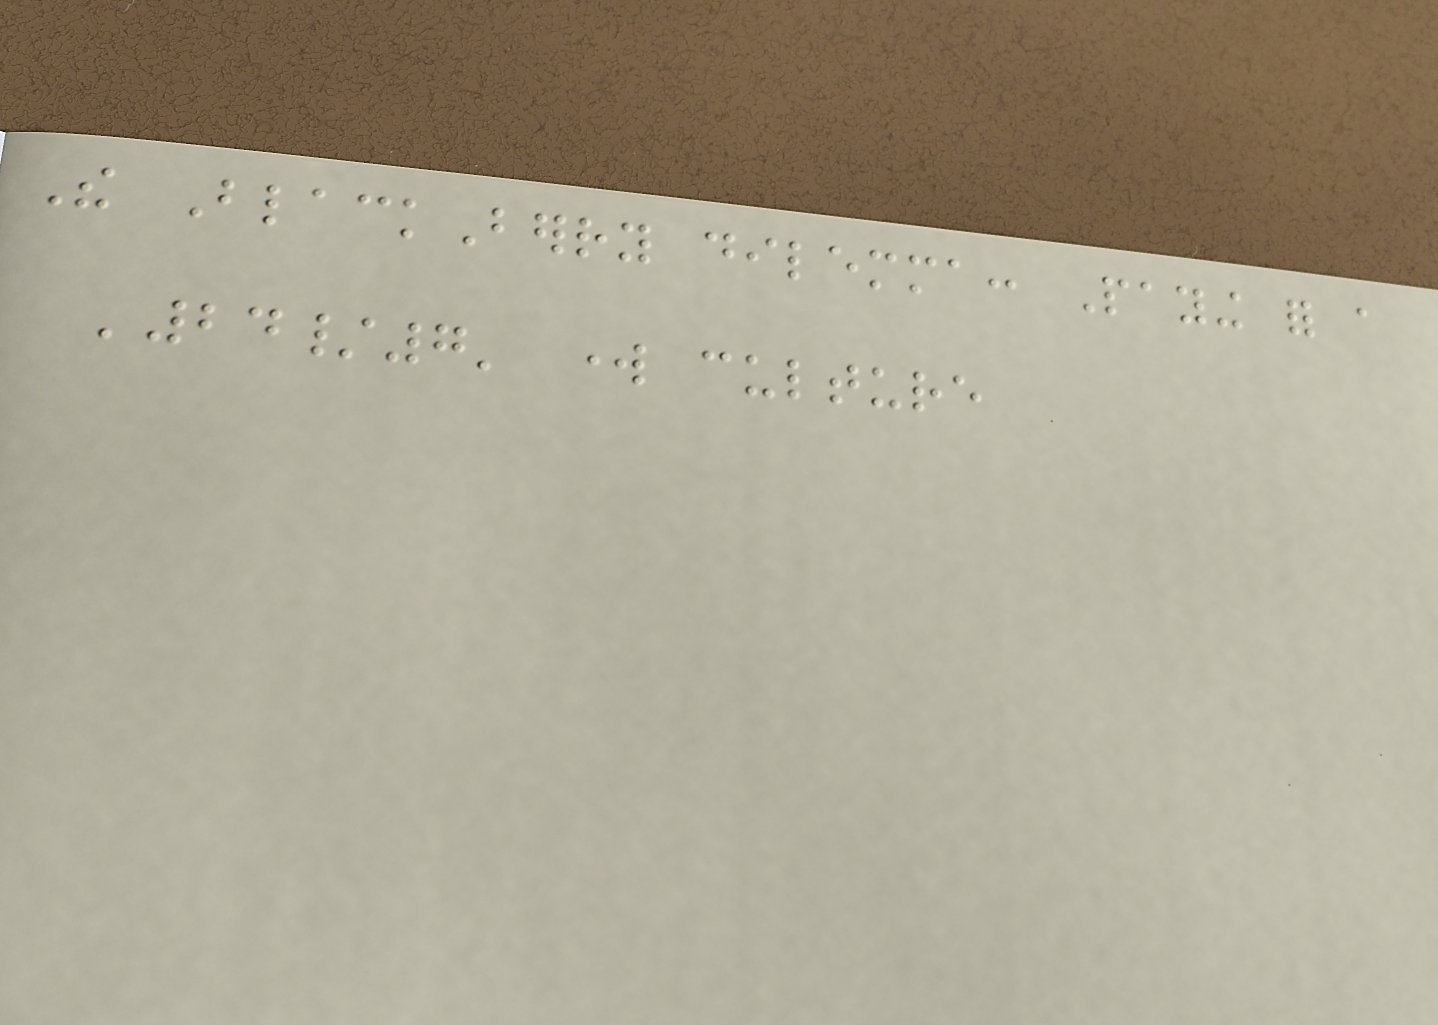The BlackBerry dilemma: Paying for a
'24/7' work culture
